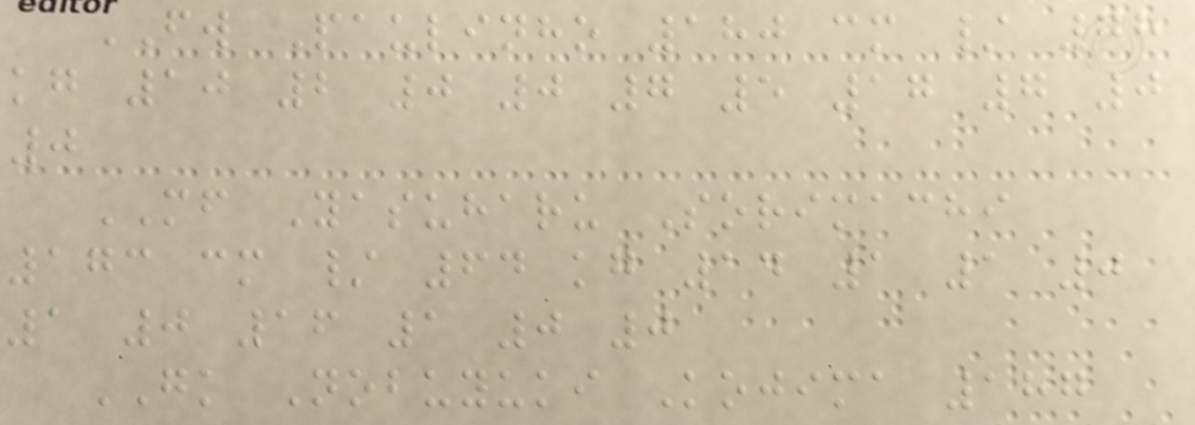FW Paulinho 180 cm / 78
kg 10 2 0 0 7 5 17 7 0
0
MF Yasuharu Sorimachi
173 cm / 64 kg 14 1 1 0
1 0 16 1 0 0
GK Nobuyuki Kojima 187
